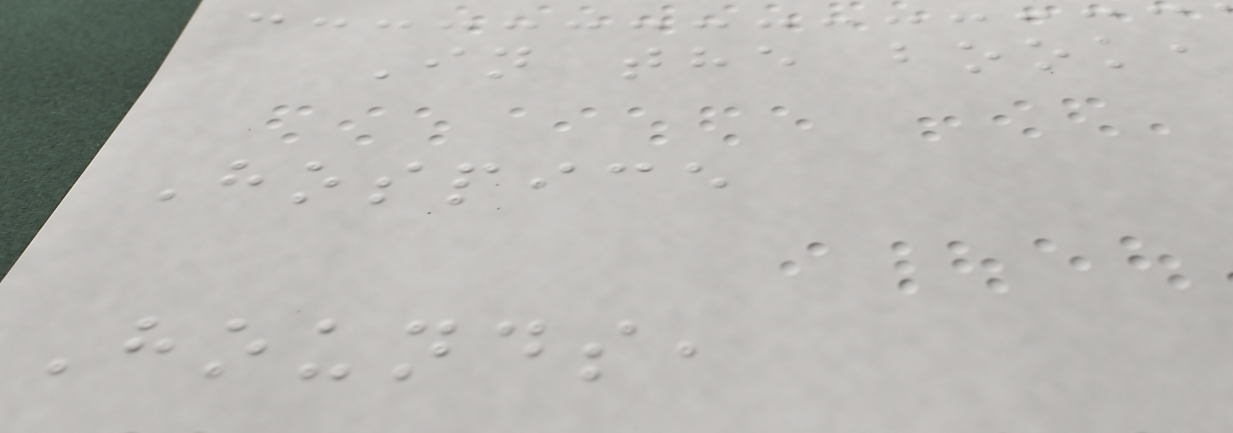In the book,
Hospice
Hounds,
